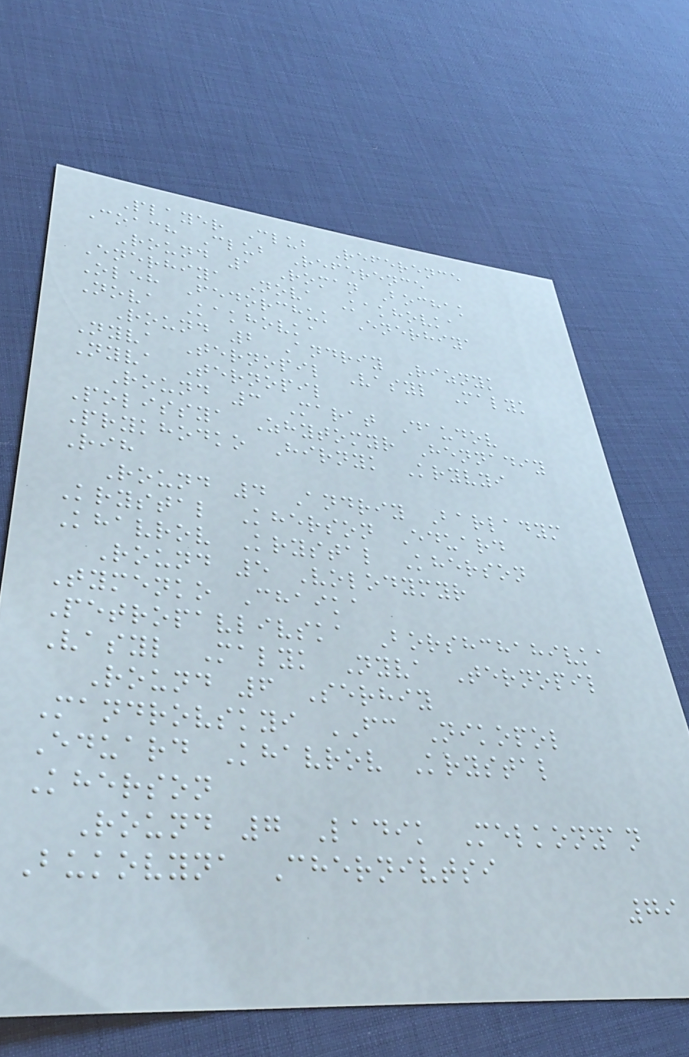Player Club Reference
Coach Club Reference
Round 1 Roman Bochak
Enerhiya Nova Kakhovka
Oleh Fedorchuk Enerhiya
Nova Kakhovka
Round 2 Andriy Riznyk
Nyva Ternopil Vasyl Malyk
Nyva Ternopil
Round 3 Marat Daudov
Polissya Zhytomyr Hennadiy
Prykhodko Hirnyk Kryvyi
Rih
Round 4 Andriy Barladym
Krystal Kherson Eduard
Khavrov Krystal Kherson
Round 5 Volodymyr
Tymenko Chaika
Petropavlivska Borshchahivka
Vasyl Malyk Nyva Ternopil
Round 6 Serhiy
Mandrovskyi FC Nikopol
Eduard Khavrov Krystal
Kherson
Round 7 Ladik Melkonyan
Bukovyna Chernivtsi
79
